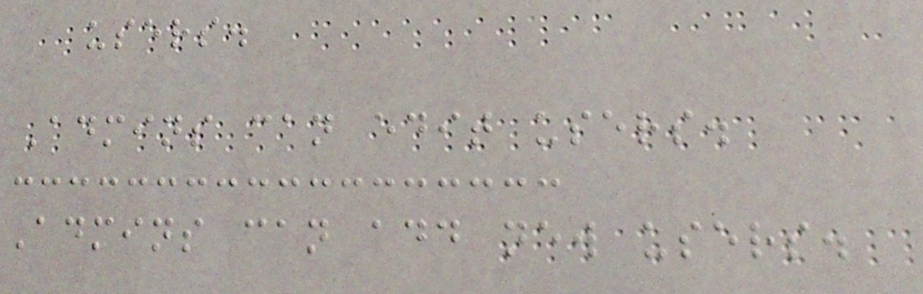users.
Admins can edit users.
Admins can add new users.
